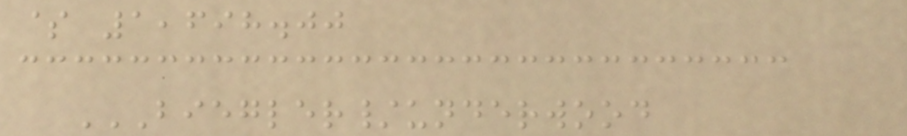$ 1,698.00
BIEGLER/UNDERWOOD
